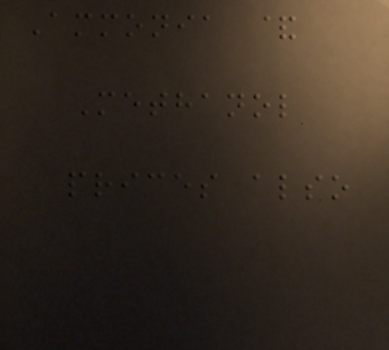Ammonia &
Methanol
prices also
